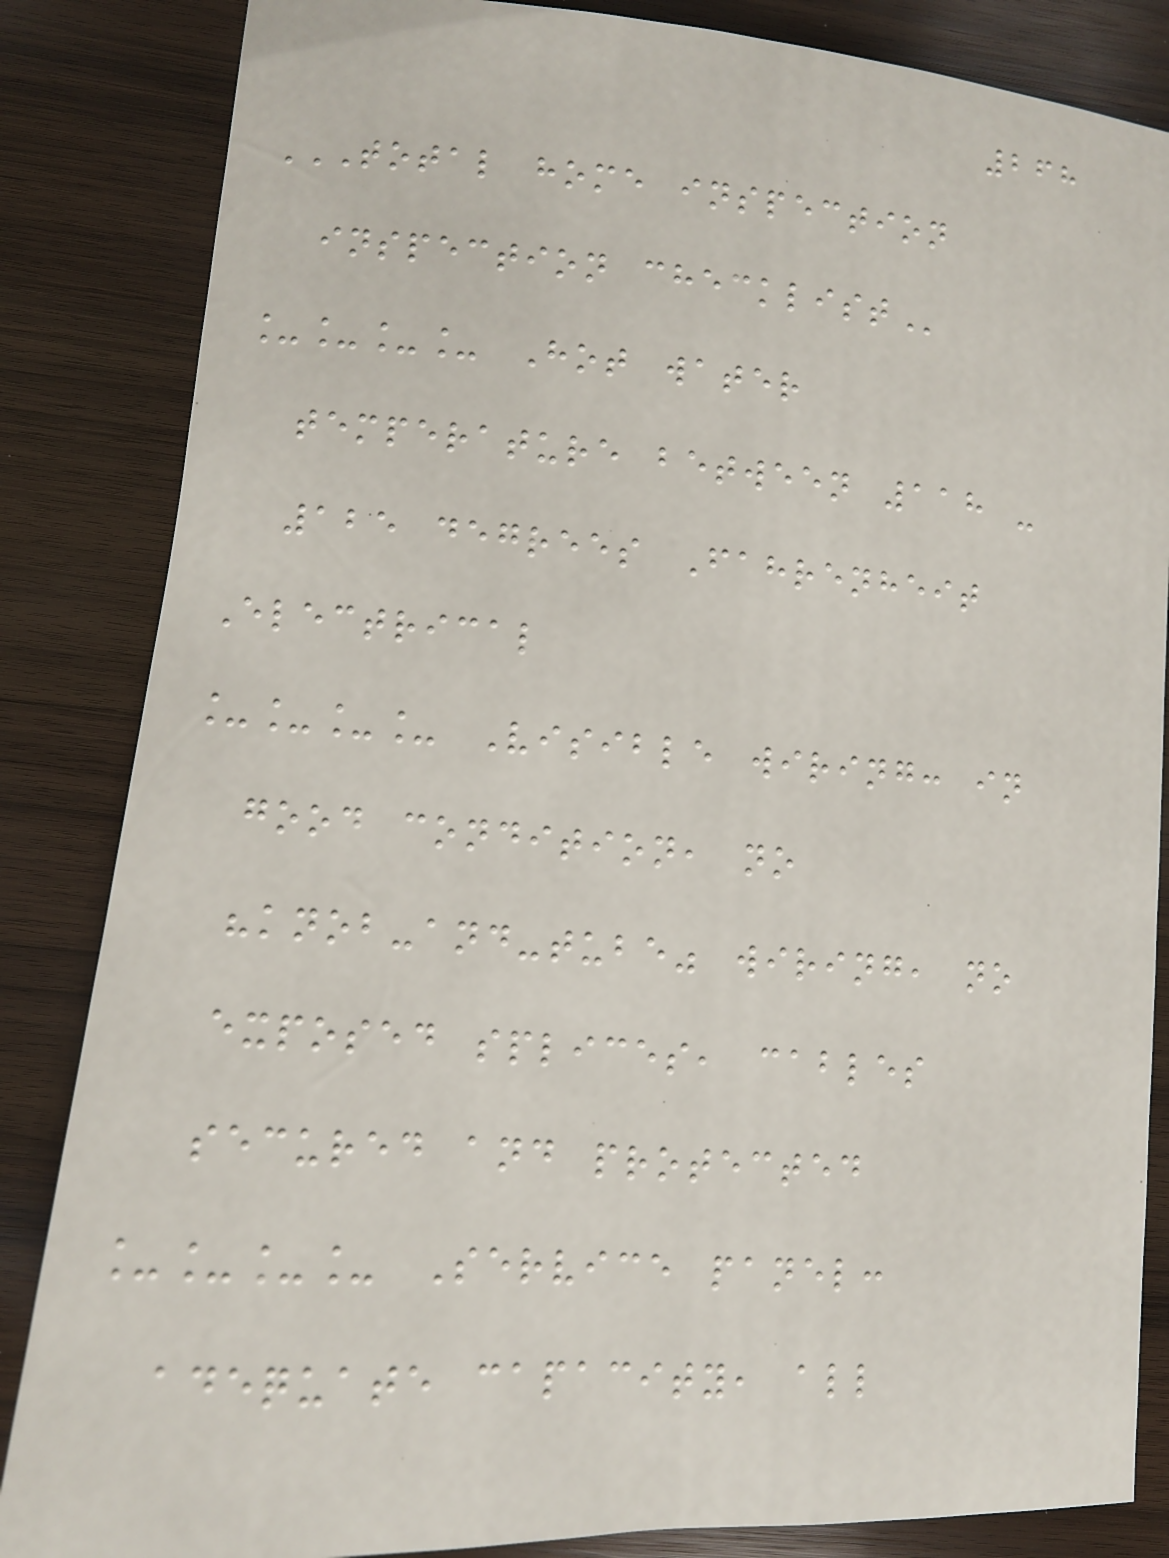268
TOTAL HOME INSPECTION
INSPECTION CHECKLIST
____ Hot water
temperature between 118 -
125 degrees Fahrenheit
Electrical
____ Visible wiring: in
good condition, no
"knob-and-tube" wiring, no
exposed splices, cables
secured and protected
____ Service panel:
adequate capacity, all
